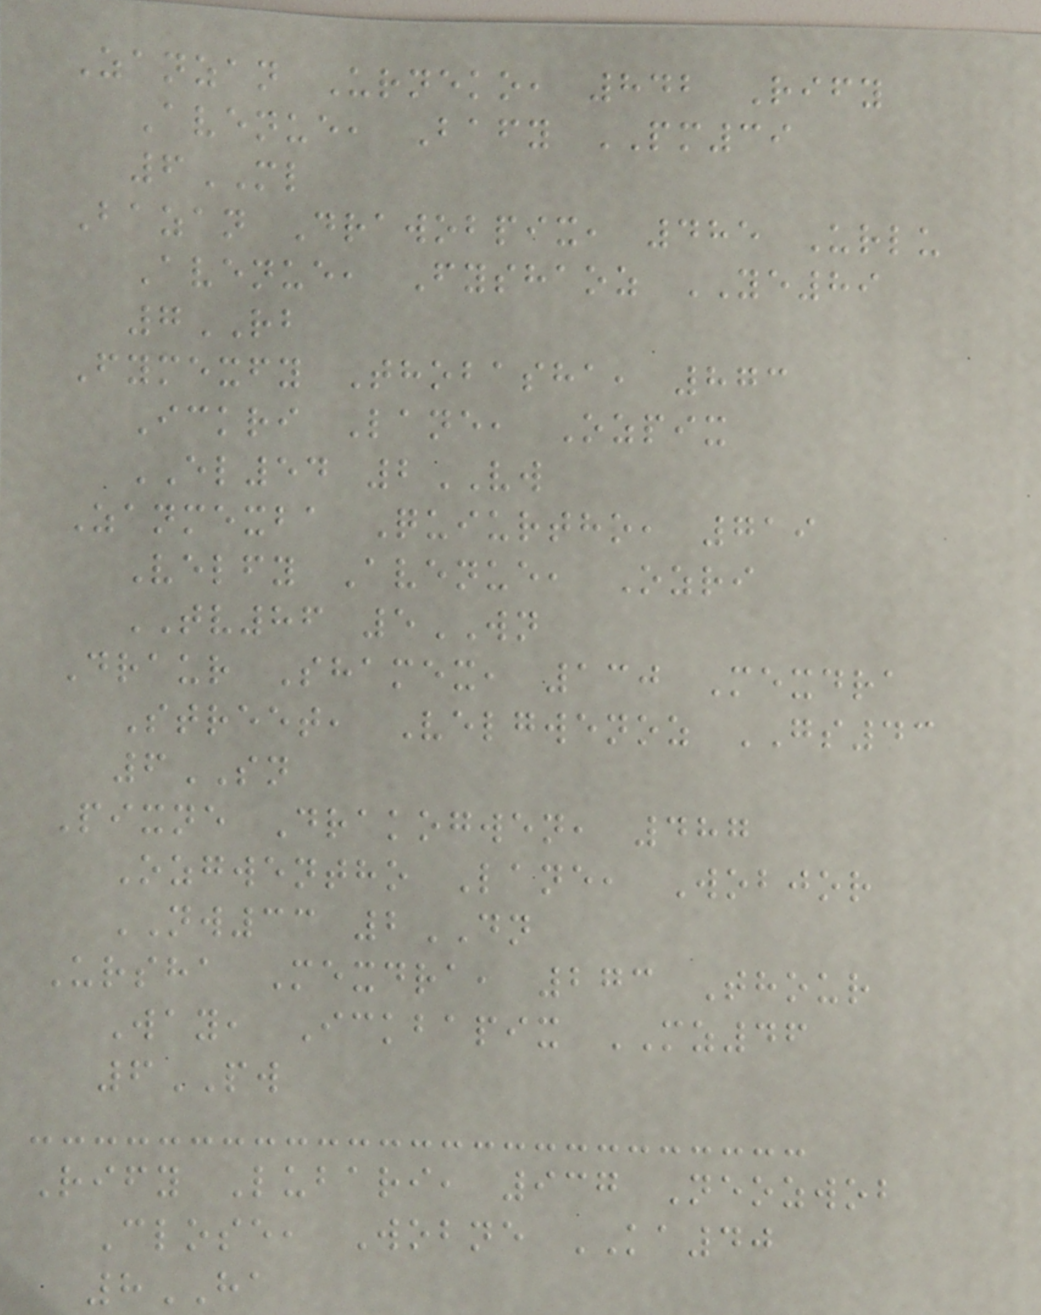Zanzan Urneko, 842 Rify
Avenue, Bafy PM39
6ML
Bazan Drawobpix, 485 Urlu
Avenue, Fyshaoz YE89
7RB
Fymexfy Thobasha, 873
Ickri Lane, Ozpix
EL54 2VW
Zanmexba Quiurtho, 719
Velfy Avenue, Ozri
TV86 5WN
Draur Shamex, 130 Mexdra
Street, Velgwenoz GS43
6SN
Pixne Drakogwen, 487
Ozgwentho Lane, Wobjor
NW33 2DN
Ursha Mexdra, 273 Thour
Way, Ickbapix MZ46
6PW
Rify Lubari, 937 Neozwob
Close, Wobne KA40
8HA
